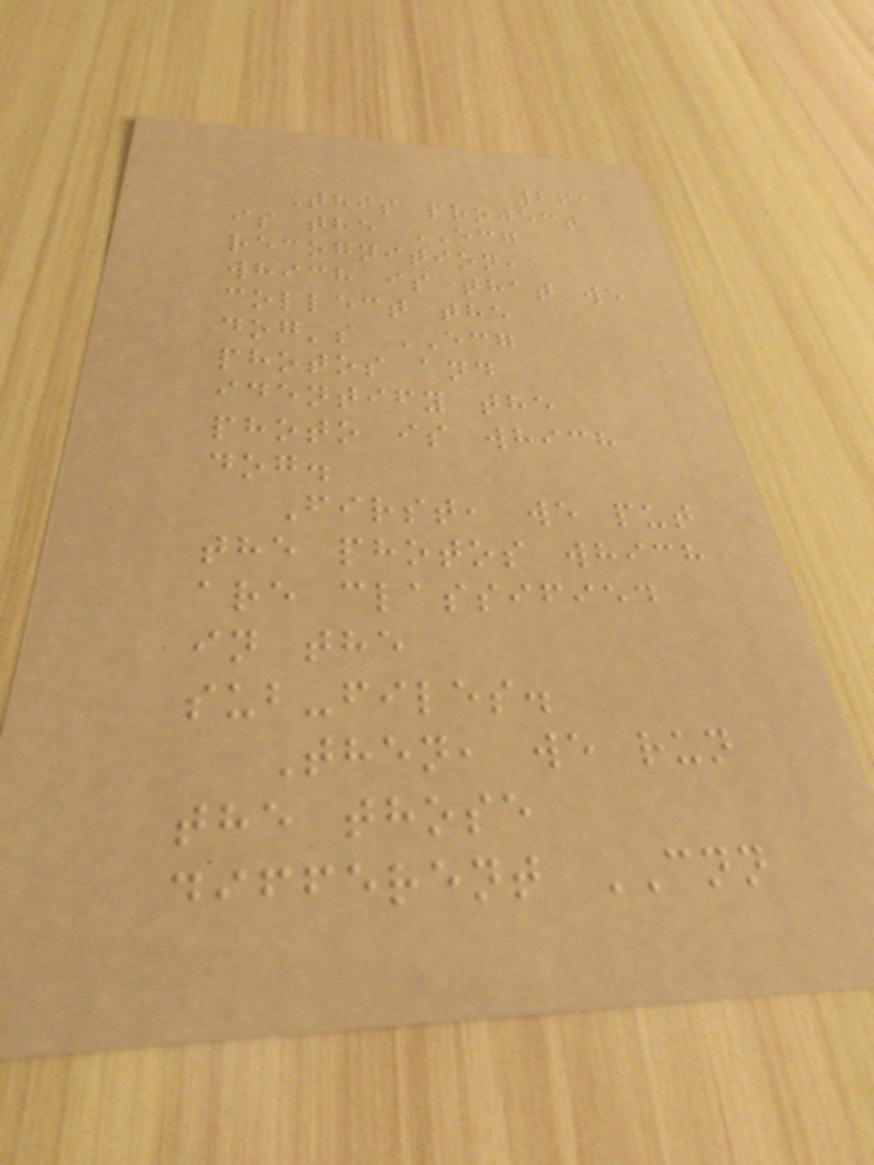261
This project
is the ECG
recognition,
which is that we
collect the
dog's ECG
photos and
identify the
photo is which
dog.
First, we put
the photos which
are classified
in the
sub-files.
Then, we run
the those
different CNN
